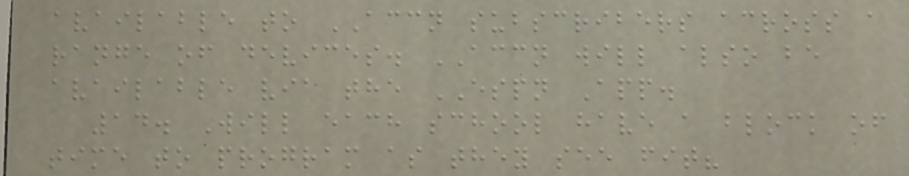available to ACCN subscribers across a
range of devices. ACCN will also be
available via the ESPN App.
14. Will each school have a block of
time to program as they see fit?
